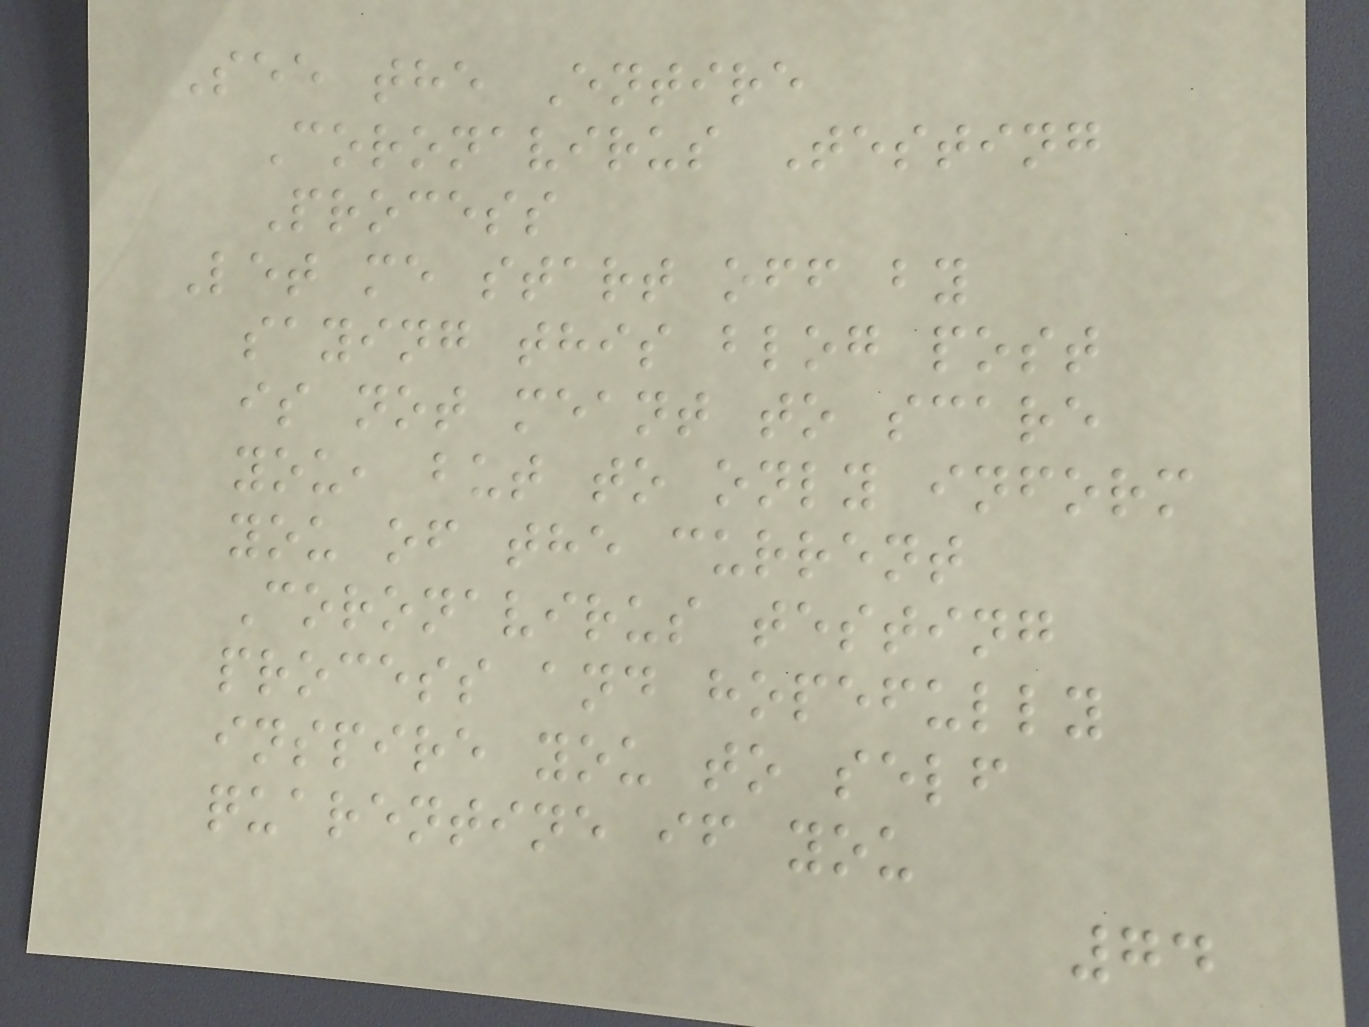See the Entire
Coronavirus Testing
Process
Let me start off by
saying this blog post
is not meant to scare
you, but to only inform
you of the current
Coronavirus testing
process and hopefully
inspire you to self
quarentine if you
74
